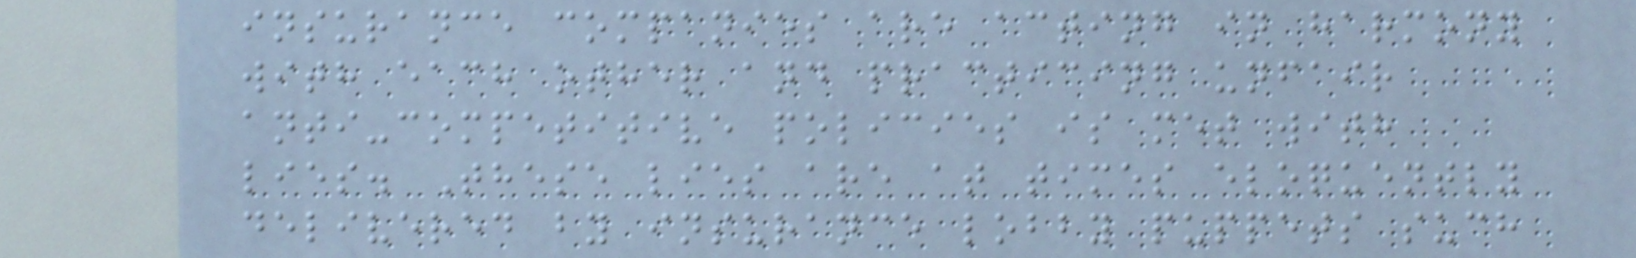insurance companies are acting in harmony
with each other and practicing unfair
anti-competitive policies is met with
lies. These lies are at times eloquently
delivered by insurance lobby puppets such
